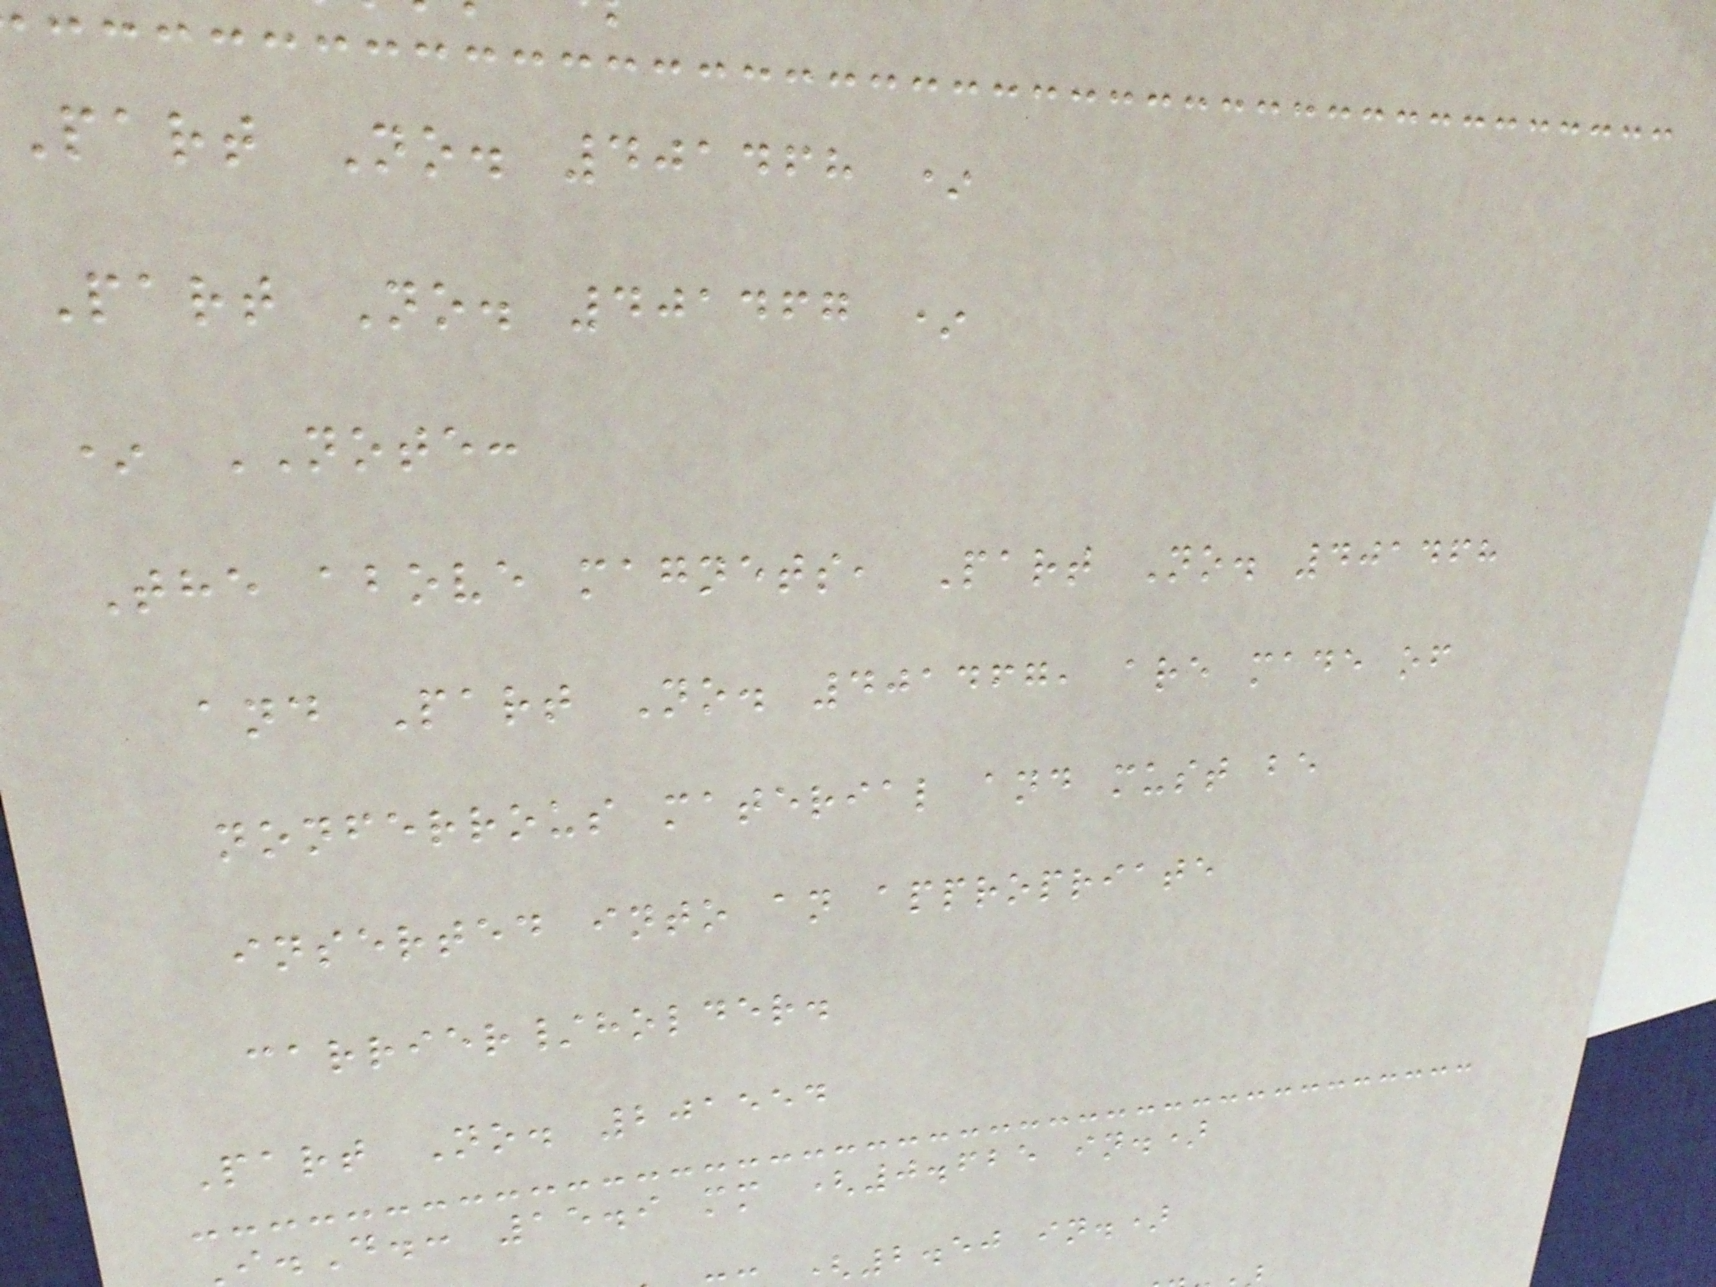Part No. 401468 *
Part No. 401467 *
* NOTE:
The above magnets, Part No. 401468
and Part No. 401467, are made of
nonferrous material and must be
inserted into an appropriate
carrier/holder.
Part No. 201554
.D.: 15.9 mm (0.625 in.)
2.50 in.)
